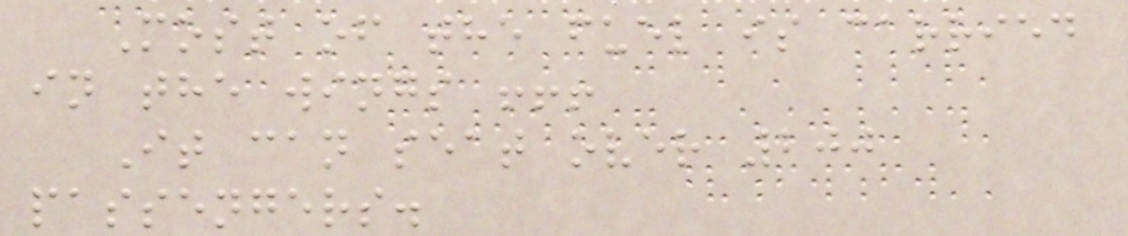Most of the fuel is carried
in the wings !!!
It can seat over 200
passengers.
